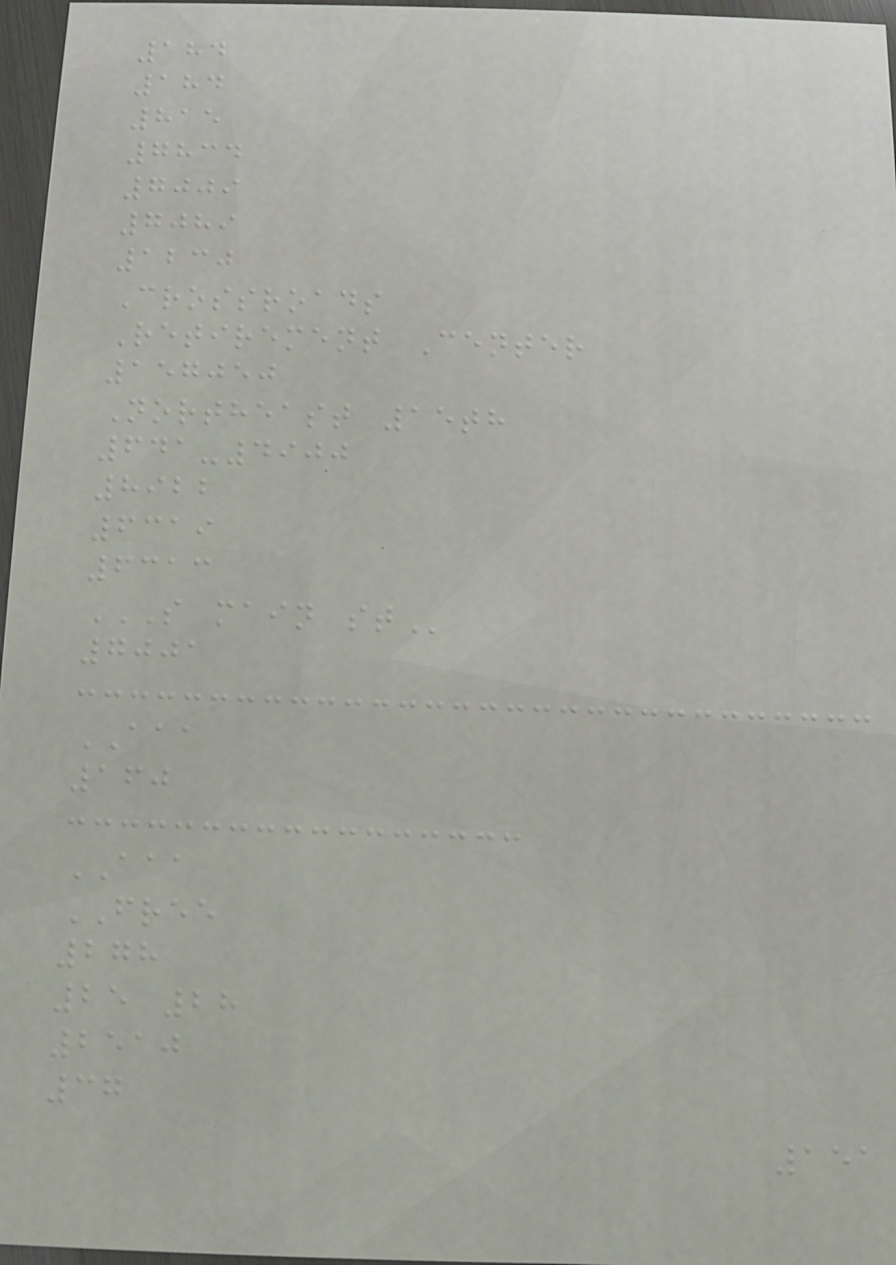184
184
815
7834
7009
7089
1230
Crossroads
Retirement Center
157050
Northeast 15th
641-4900
8922
6319
6313
S MAIN ST
7001
AAA
160
AAA
FREE
278
25 28
2510
37
151
